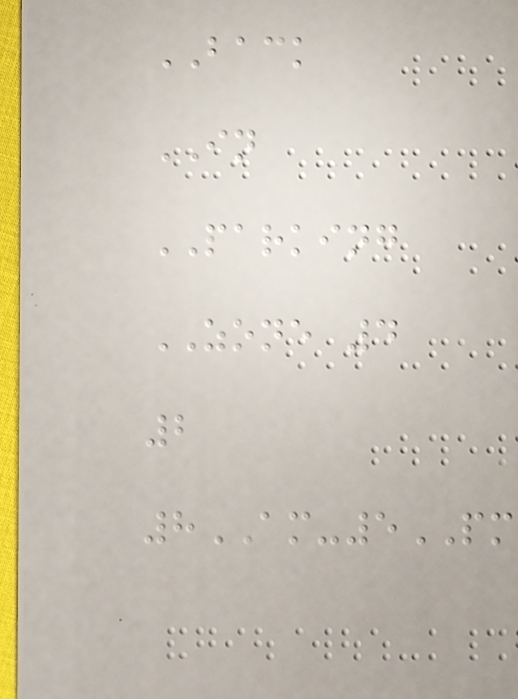BACK
IN
PARKING
ZONE 4
2
8AM-5PM
